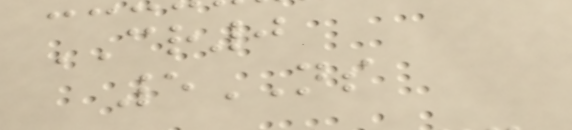CR0
5NS
